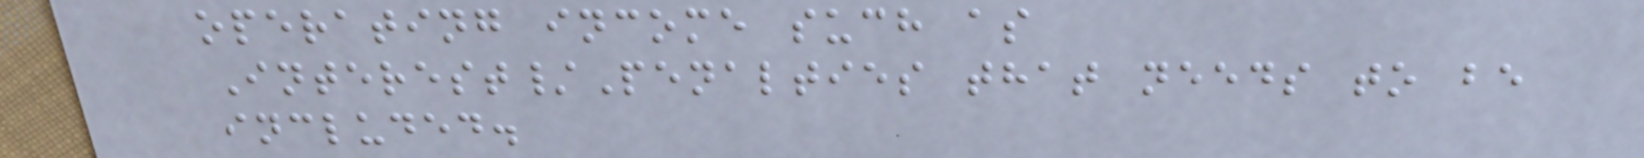operating income such as
Interest/Penalties that needs to be
included.
